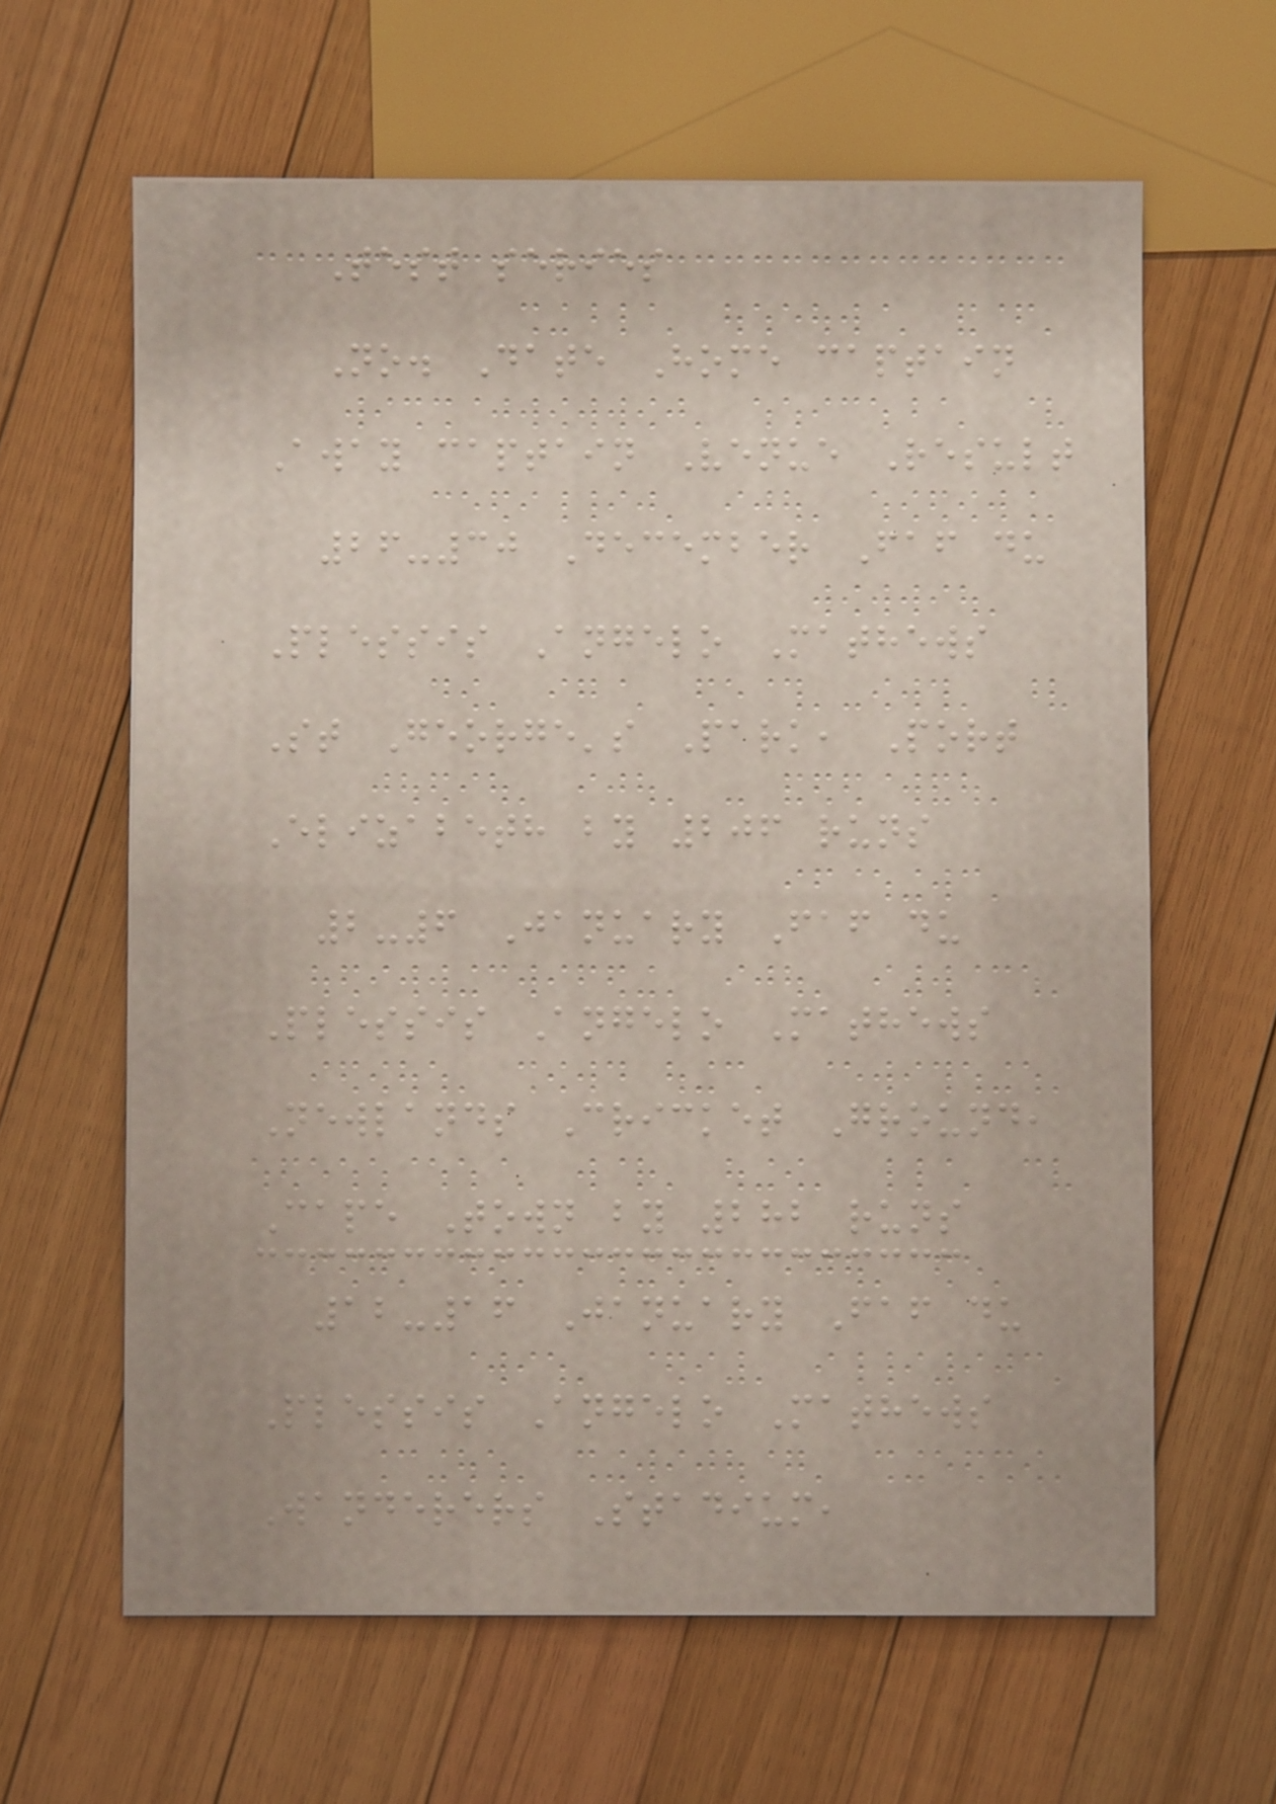Test series
No. Date Home captain
Away captain Venue Result
26-30 December Faf du
Plessis Angelo Mathews
St George's Park, Port
Elizabeth by 206 runs
2-6 January Faf du
Plessis Angelo Mathews
Newlands Cricket Ground,
Cape Town by 282 runs
12-16 January Faf du
Plessis Angelo Mathews
Wanderers Stadium,
